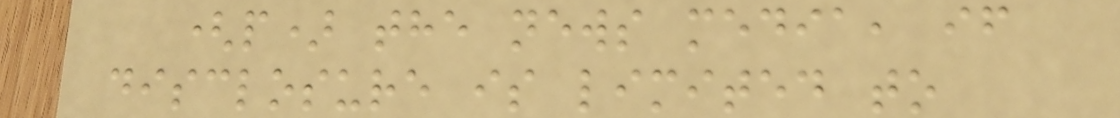(p) the news media, if
disclosure is limited to
